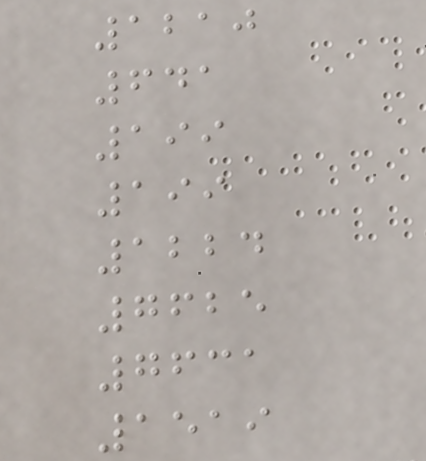1210
641
199
199
1224
7625
7631
1519
